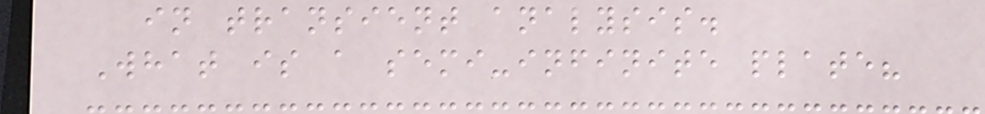in transient analysis.
What is a semi-infinite plate?
